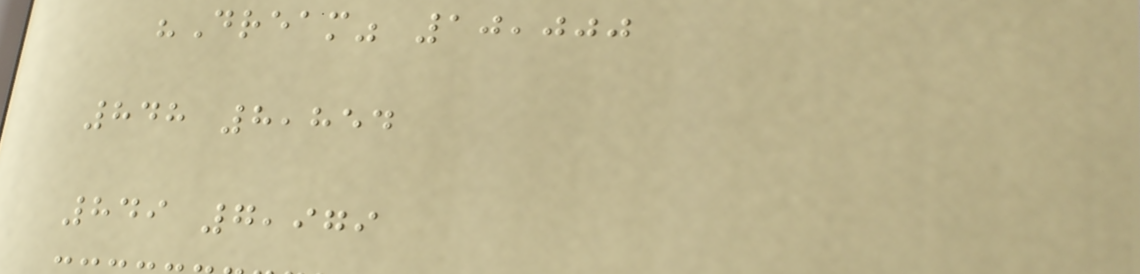"Dream" 10,000
848 8,854
849 7,979
